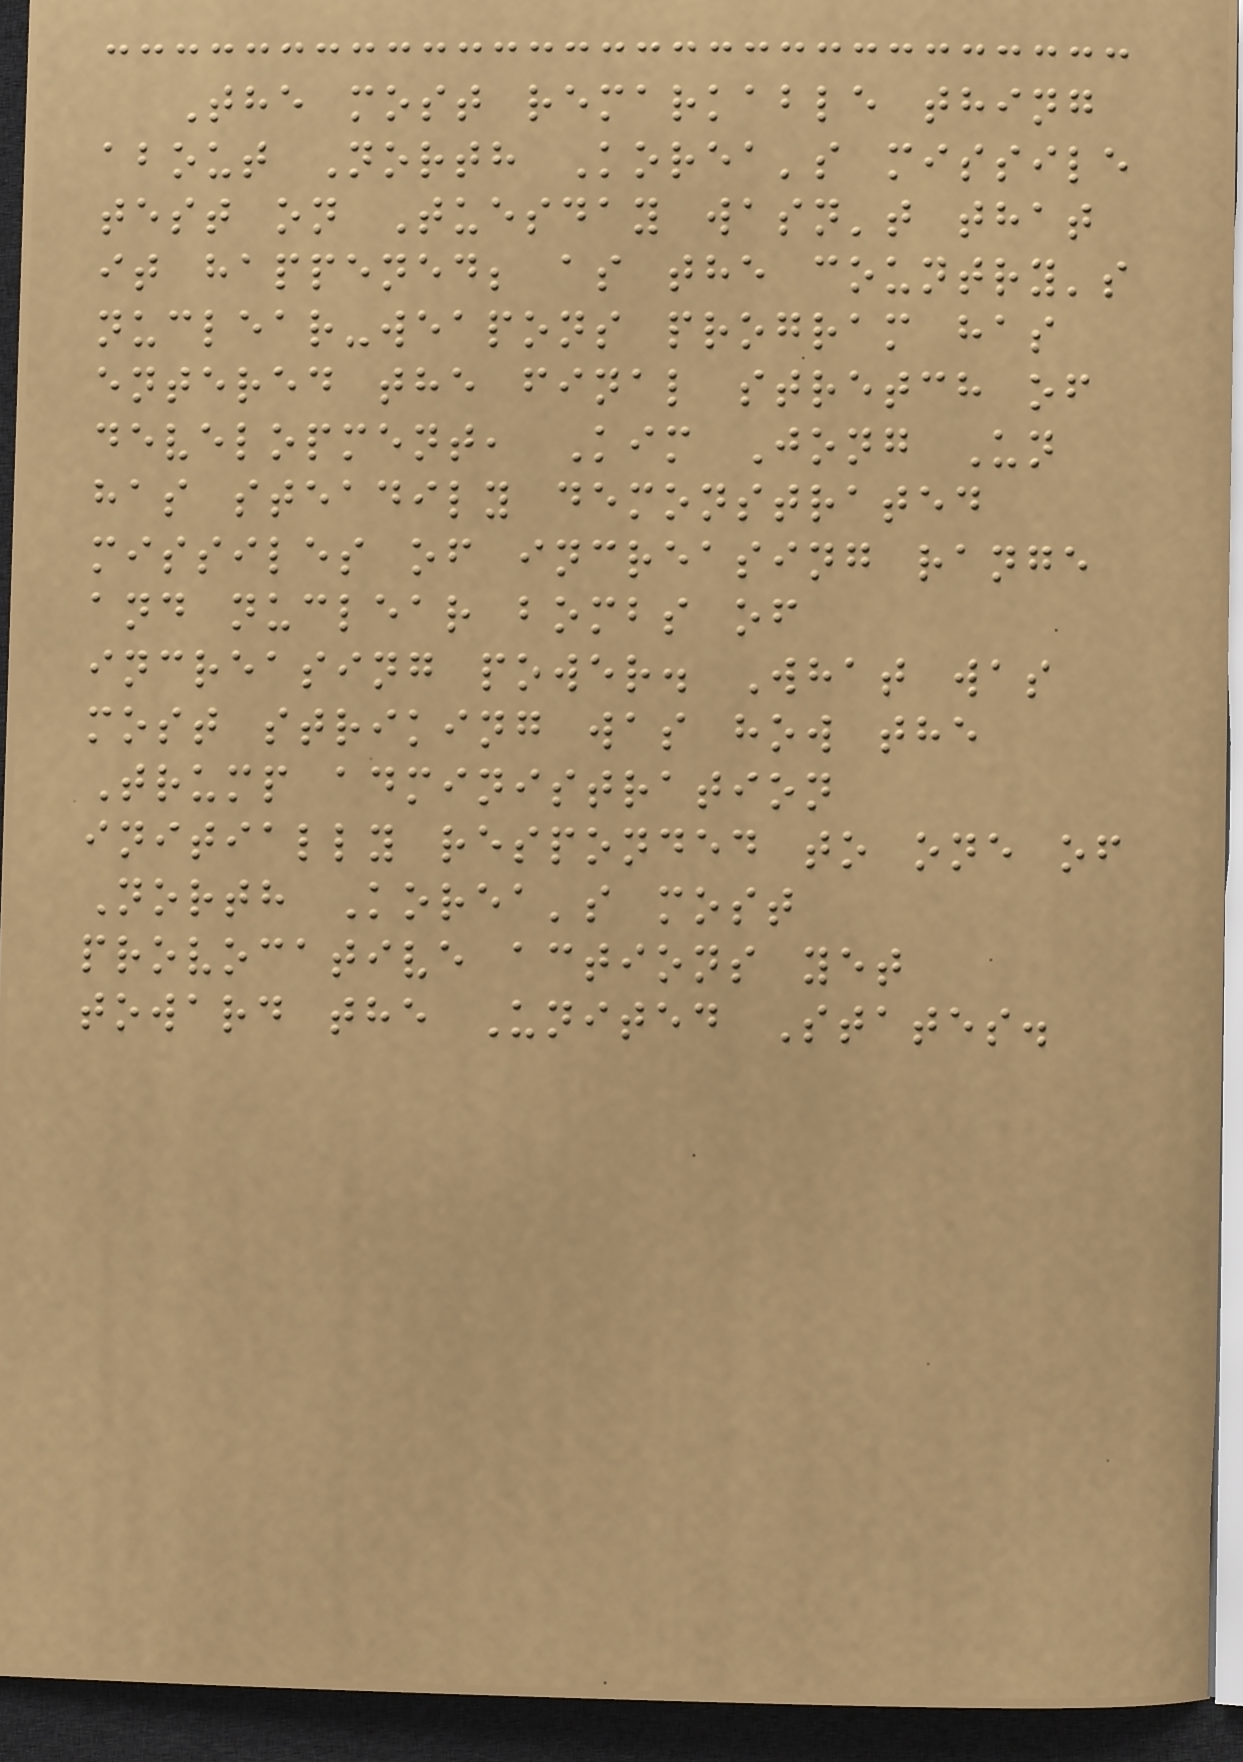The most remarkable thing
about North Korea's missile
test on Tuesday wasn't that
it happened; as the country's
nuclear-weapons program has
entered the final stretch of
development, Kim Jong Un
has steadily demonstrated
missiles of increasing range
and nuclear bombs of
increasing power. What was
most striking was how the
Trump administration
initially responded to one of
North Korea's most
provocative actions yet
toward the United States.
